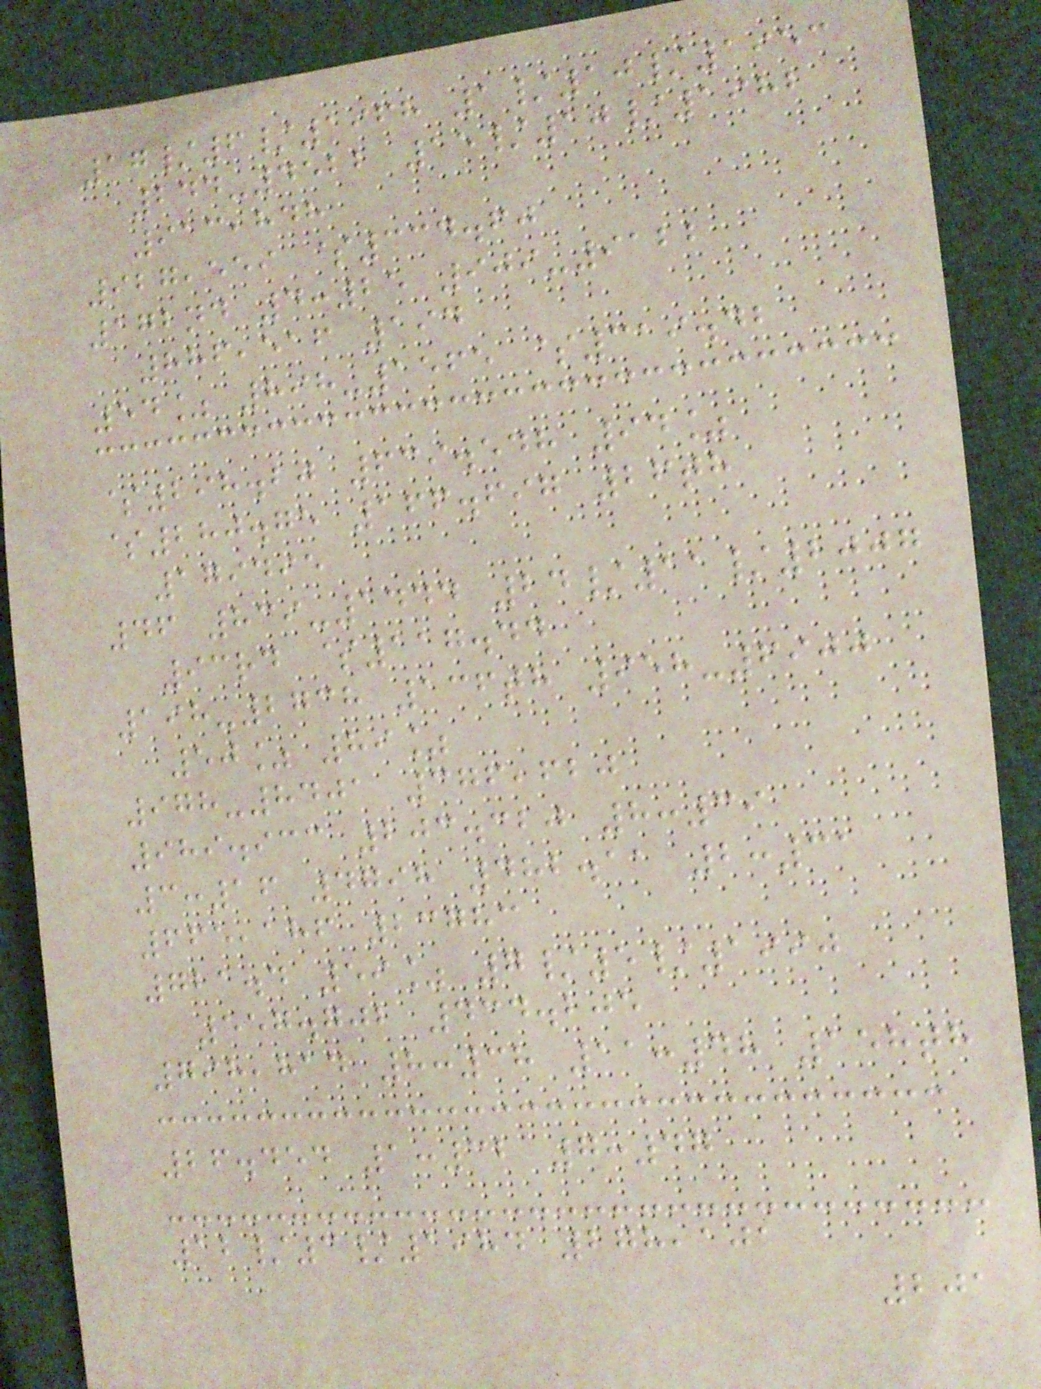17/6/1968 1/10/1953
244-4522 15/10/1982
913,848
927,559 $334.60
172nd 4:25 909-9122
886,516 194
54% 898-1565 $319.42
$298.20 639.548 94%
$280.75 166.697 26th
179495
46 839-1444 24/11/2007
93rd $117.44
198-2738 136th 958-6900
50% 89%
978-8401 376,620
989.933 203.320 8:39
3:16 4798 482.11 2:31
665,186 23783
721.4 59% 7/5/1990
557.702 434.205
798,814 8:38 11:48 158th
26.454 1:32 7:47
12/3/1984 278,101
201
